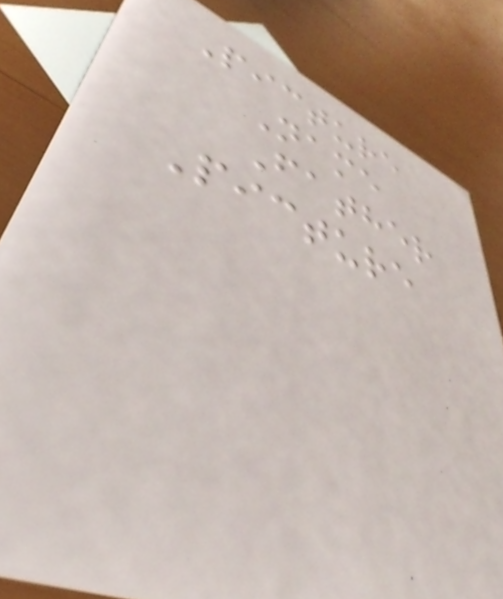Picture
Name
Father
Picture
